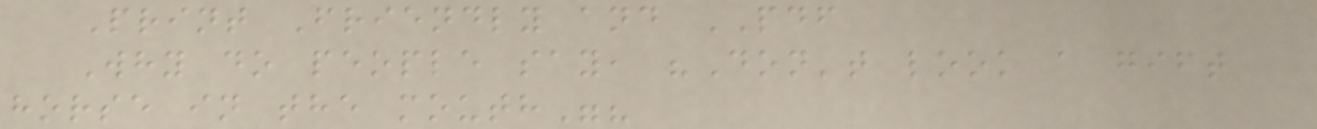Print Friendly and PDF
Why do people say, "Don't look a gift
horse in the mouth"?
